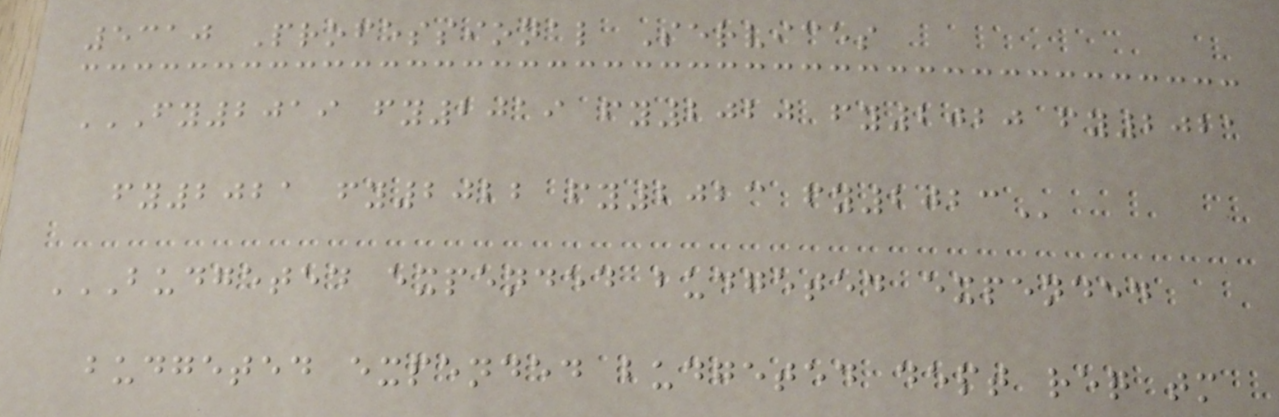5310 Professional Services
FY2019 FY2019 FY2020 FY2020 FY2021
FY2021 FY2022 FY2023 FY2023
BUDGETED EXPENDED BUDGETED EXPENDED
BUDGETED EXPENDED BUDGETED DEPT REQ TM
